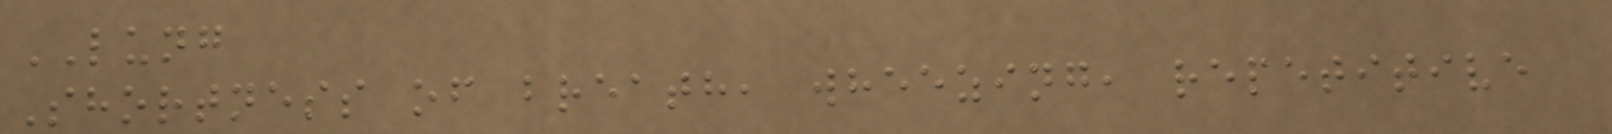LUNG
Shortness of breath, wheezing, repetitive
